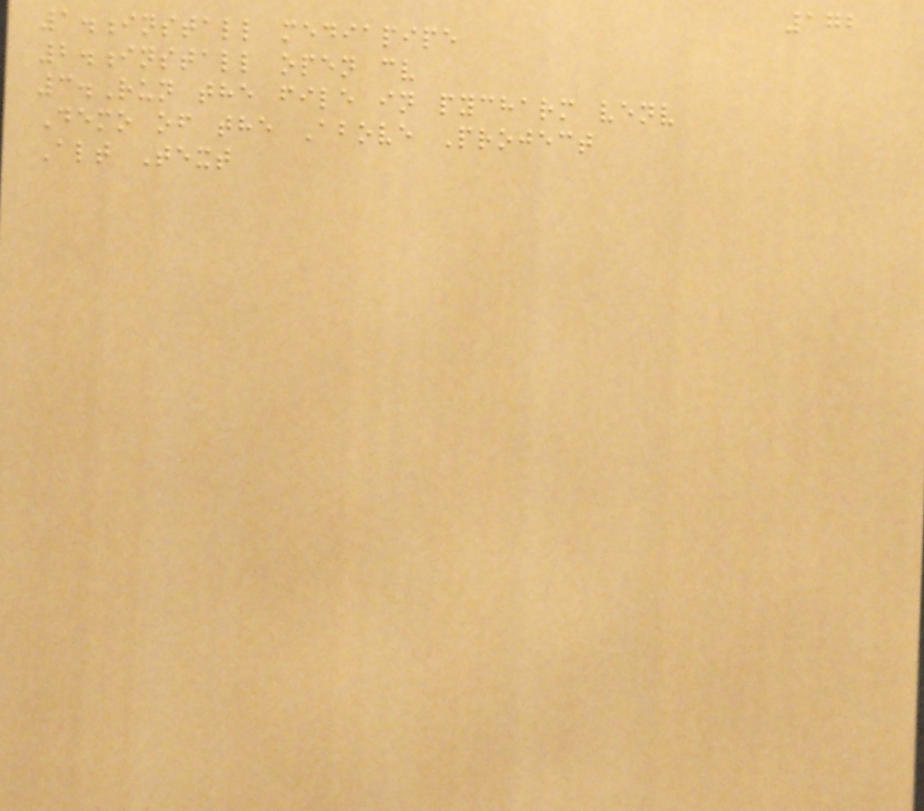172
1.install mediapipe
2.install open cv
3.Run the file in pycharm venv
Demo of the Above Project
Alt Text
